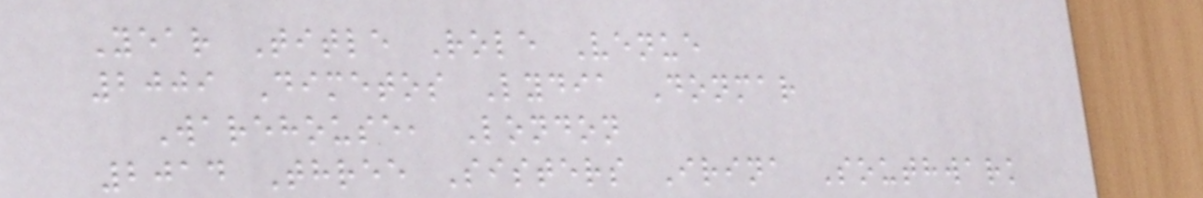Year Title Role Venue
2009 Dimetos Lydia Donmar
Warehouse, London
2014 Three Sisters Irina Southwark
